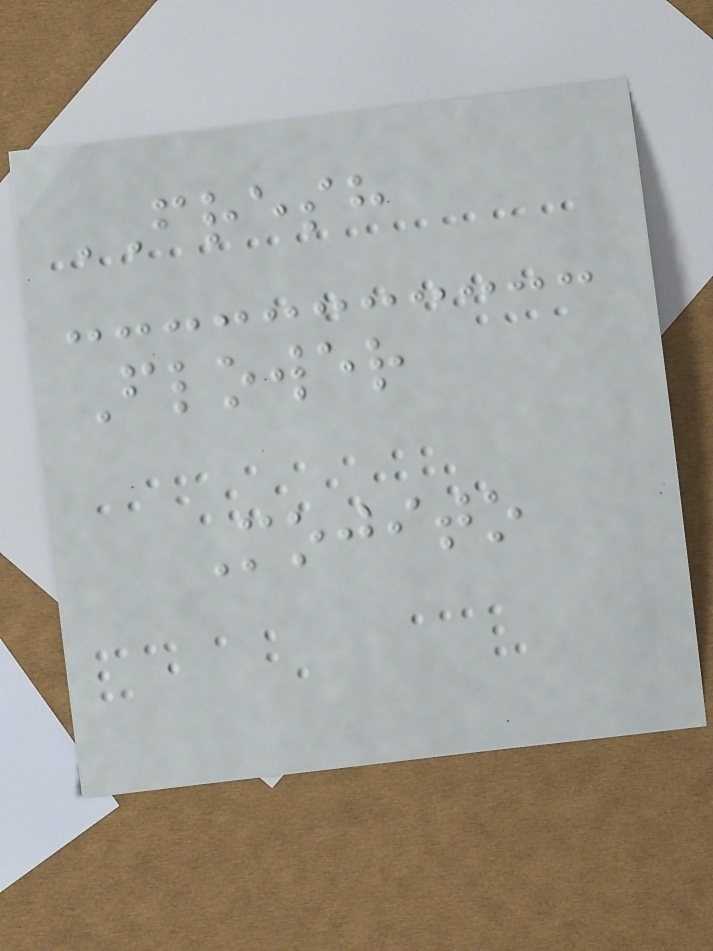FRESH
Flower
Mojito
